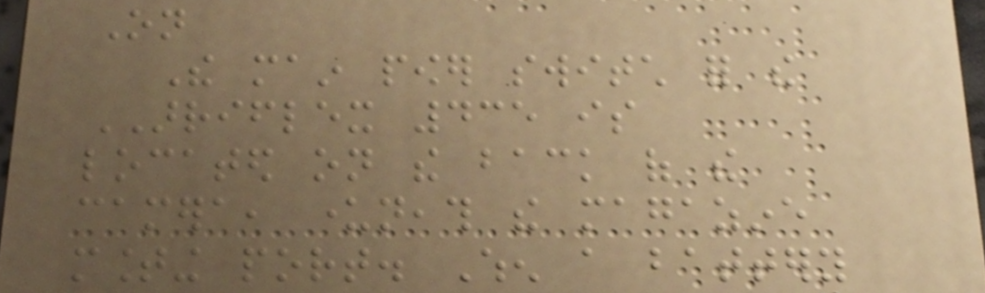On
The main power switch for the
ARRIFLEX 435 is
located on the back of the
camera, underneath the magazine
mounting port. When a battery
